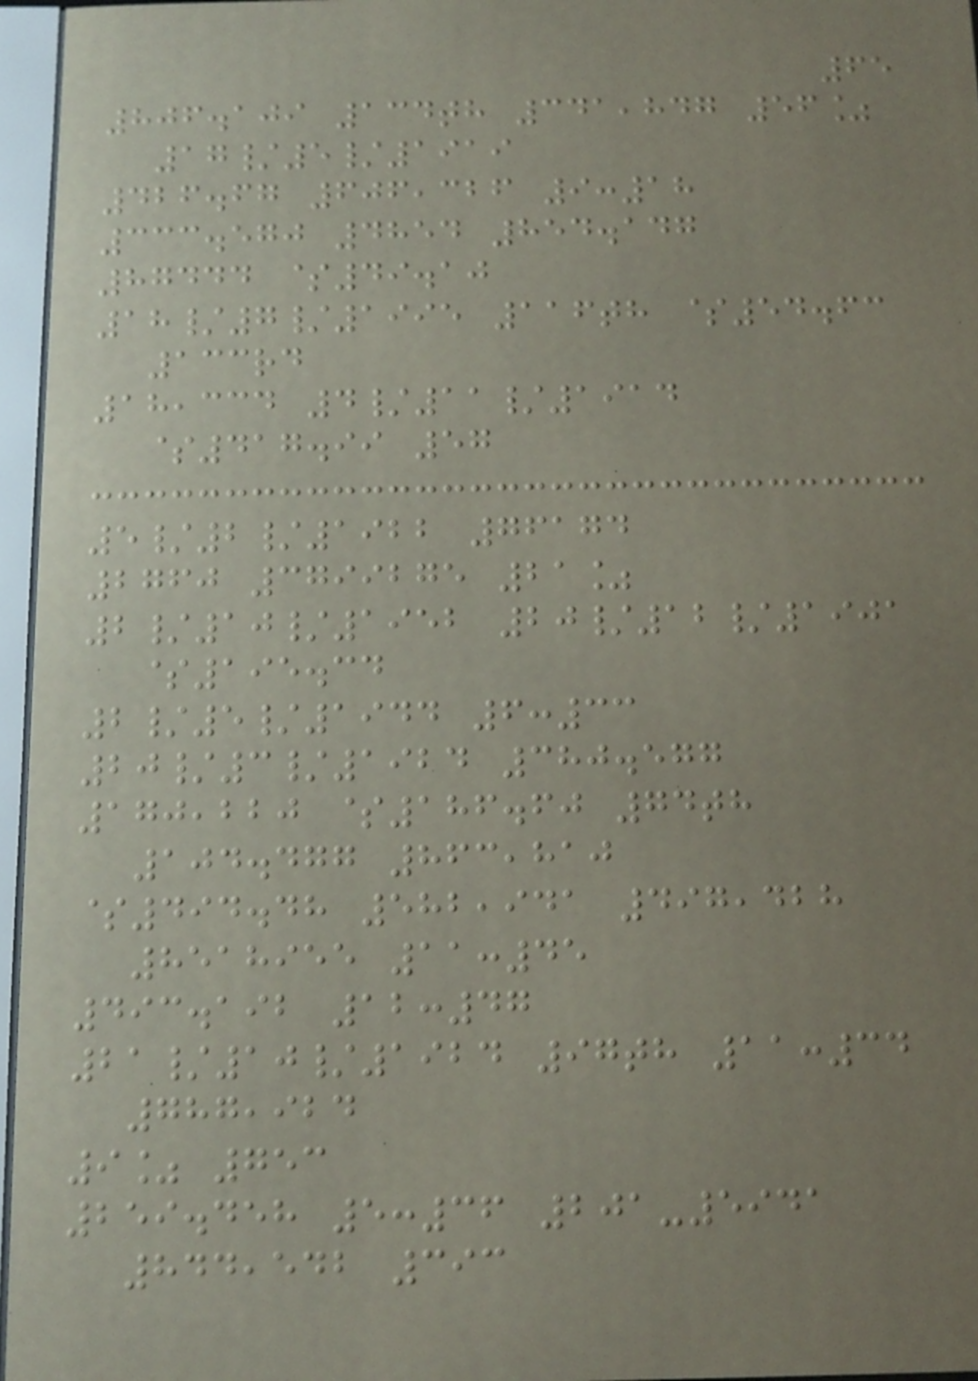65
806.109 134th 341,847 56%
17/5/1919
426.67 606,326 9:18
333.570 4854 854.147
87444 $49.10
18/7/1995 116th $54.63
133rd
18,334 4/11/1914
$417.99 57
5/2/1922 76174
2760 3799275 21%
2/10/1952 20/12/1901
$195.34
2/5/1944 6:33
20/3/1924 380.577
170,220 $186.60 74th
104.477 863,810
$494.48 582,941 497,428
8518955 11:45
493.192 12:47
21/10/1924 97th 11:34
787,924
9% 753
259.458 5:36 201-5941
844,542 393
